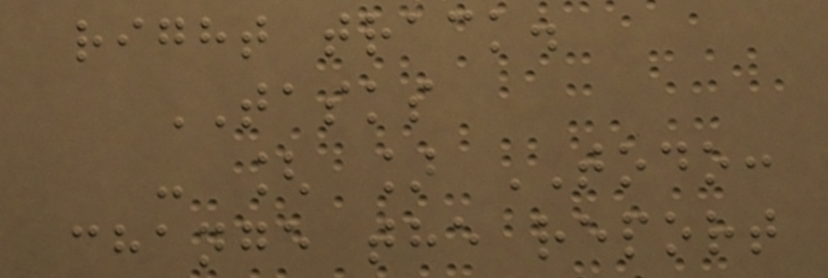right track.
TASKS
- [ ] TODO:
change the report
